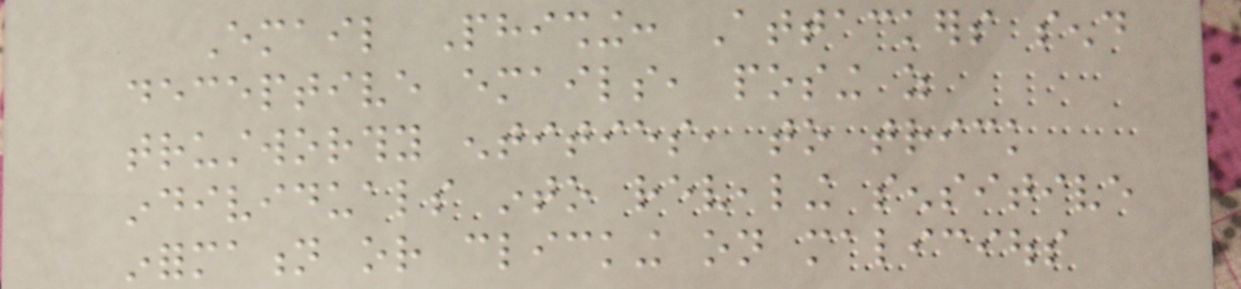Email Phishing: Attackers send
deceptive emails, posing as
trustworthy entities, to trick
individuals into revealing sensitive
information or clicking on malicious
